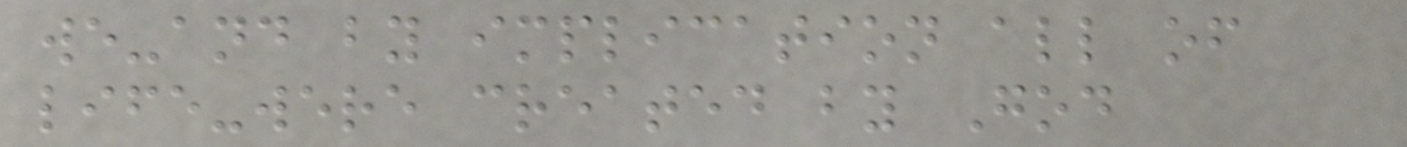we-and by implication all of
life-were created by God
